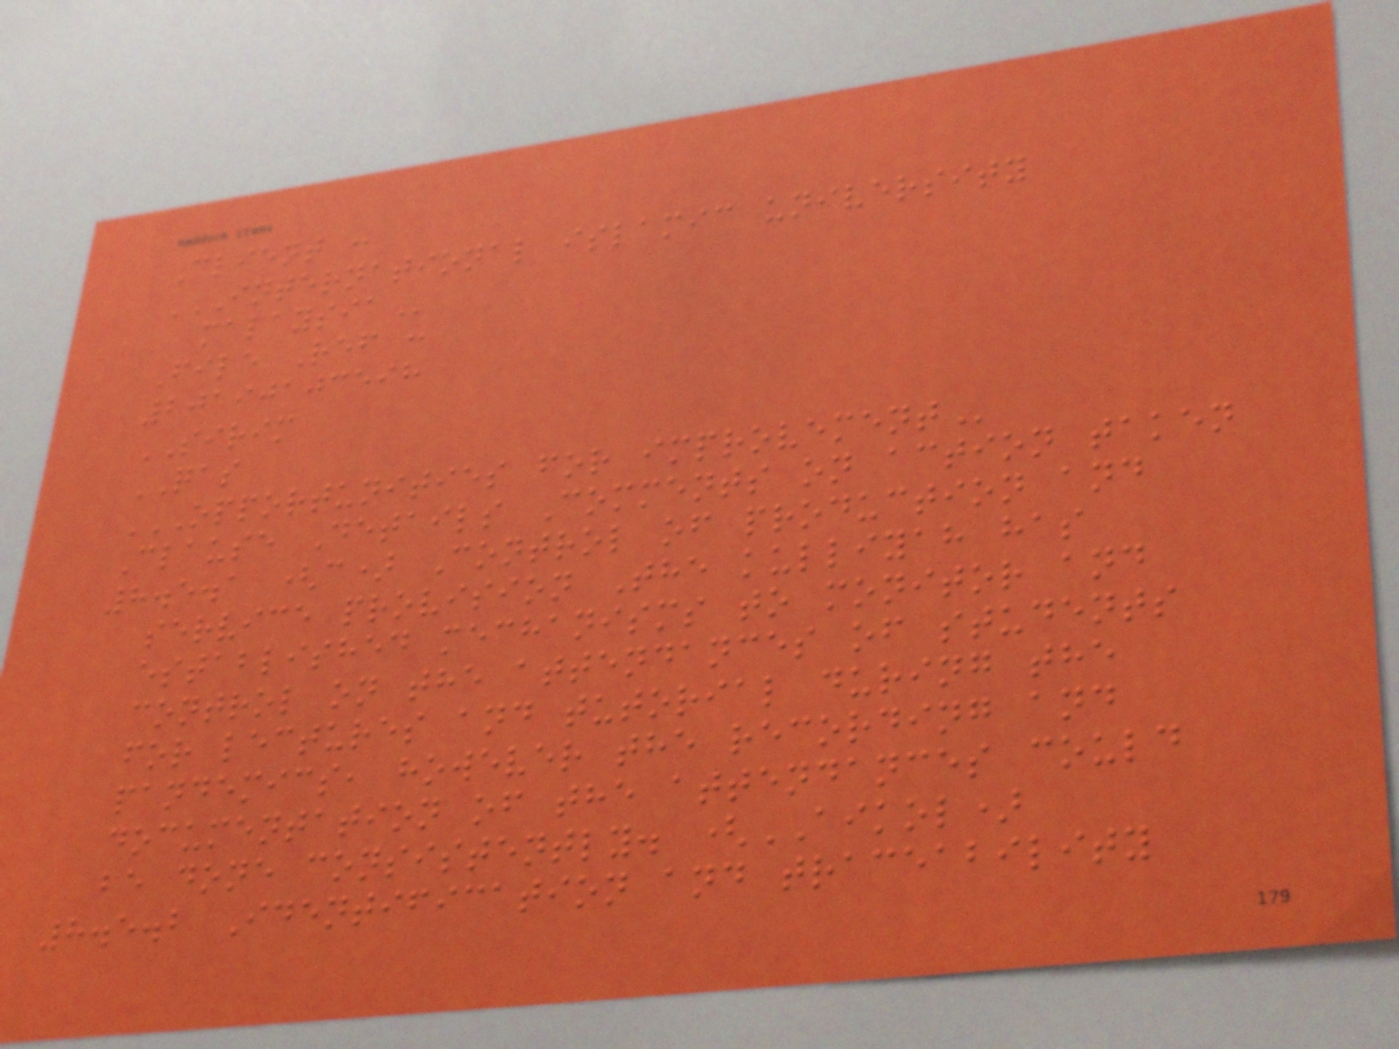Client :
INTERNATIONAL ISLAMIC UNIVERSITY
MALAYSIA
File Ref :
20190103598
SIRIM
QAS
OPPORTUNITIES FOR IMPROVEMENT
Clause Details Comments on action taken
8.5.1 (c) Control of production and
service provision The kulliyah has
established mechanisms to monitor and
control on the attendances of students
for lectures and tutorial during the
pandemics, however the recording and
documentation of the attendances could
be done consistently. (AIKOL)
8.5.2 Identification and traceability
